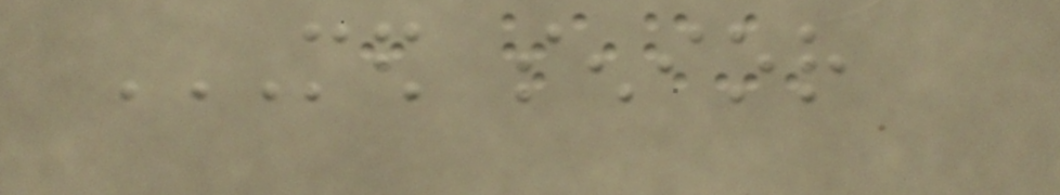MED SENIOR
